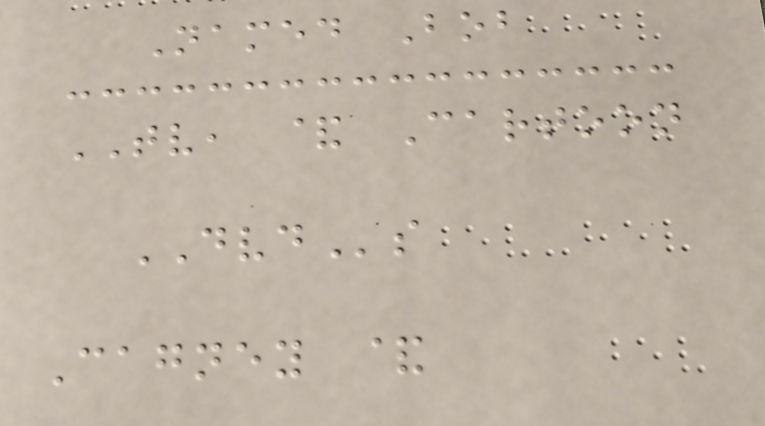Named Bob
TV, & Cartoon
DVDs
Cagney &
